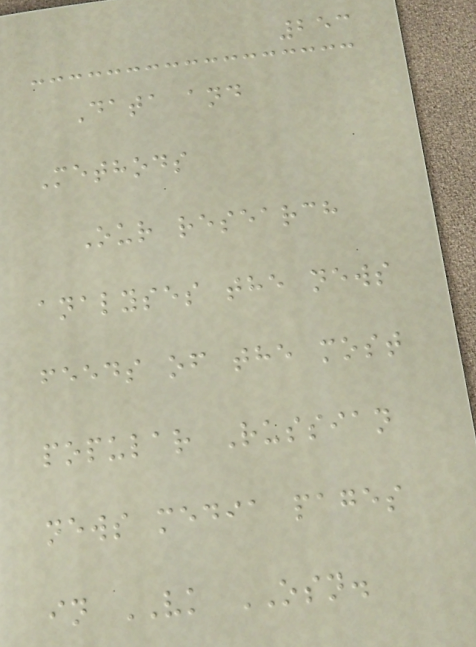253
Data and
Methods
Our research
analyses the news
feeds of the most
popular Russian
news media pages
in VK OSN.
